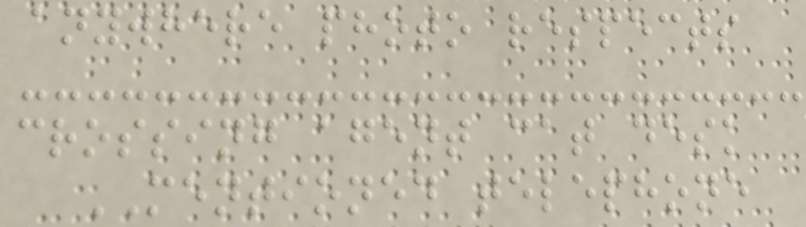anywhere photo respects
crossing agent cat desk
MENTIONED telephone
